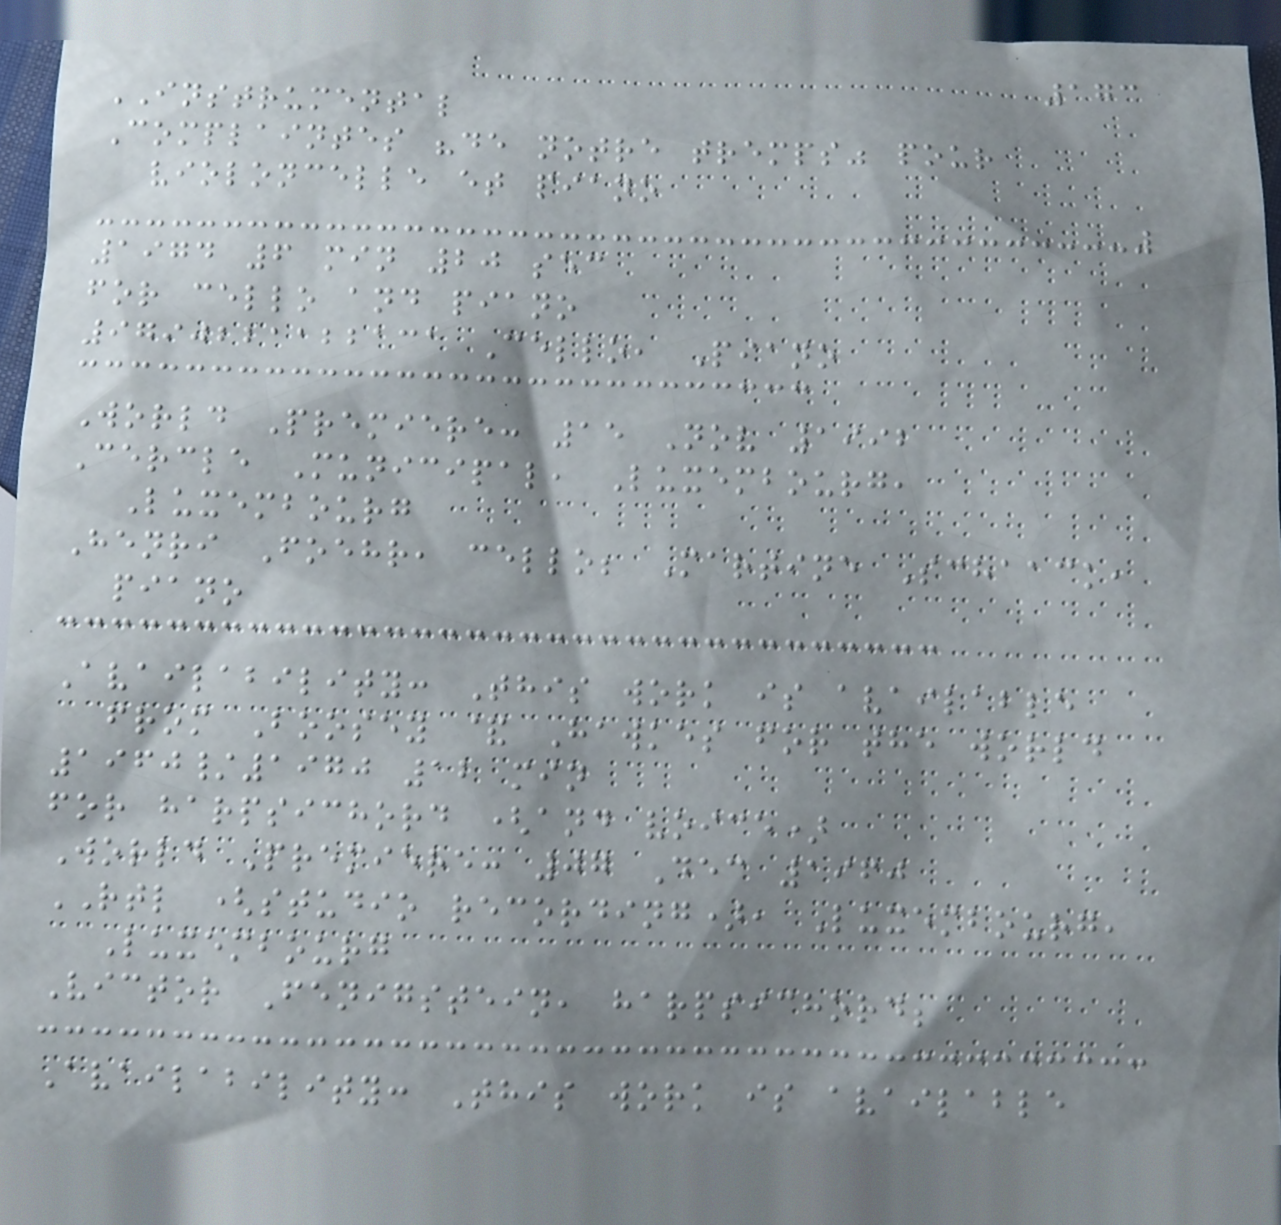173
INSTRUMENTAL
Complaintes "de notre tremps" pour
violoncelle et piano
1974 6 min 20 sec
for cello and piano
9790221122131 Cello, Piano
World Premiere: 15 Nov 1992
Cercle Municipal, Luxembourg,
Luxembourg
Henri Foehr, cello; Martine Schaack,
piano
Availability: This work is available
from Boosey & Hawkes for the world
1960/1970 12 min
for harpsichord (and voice)
World Premiere: 07 Dec 1960
RTL (studio recording), Luxembourg,
Luxembourg
Victor Fenigstein, harpsichord;
Availability: This work is available
